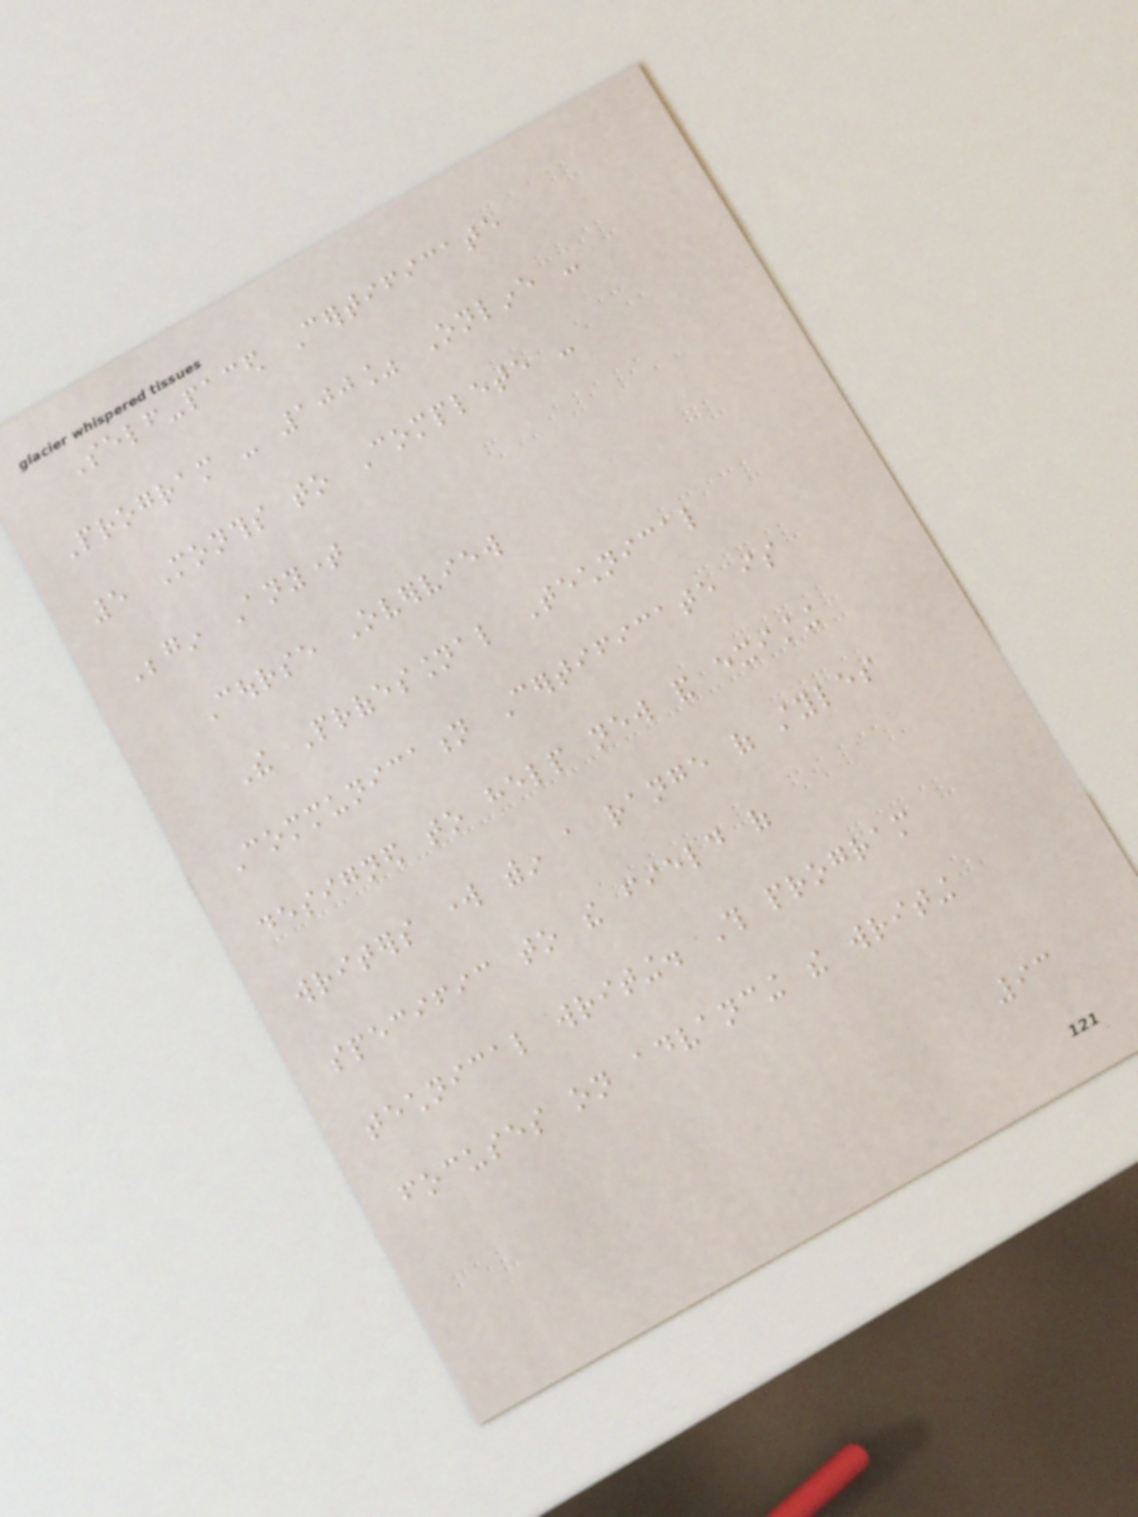Self-paced Certificate
Program - 100% Online -
5 Months to Complete -
Begin Anytime
Course Overview
The Professional Technical
Communication Certificate is
designed to help new and existing
writers work within a range of styles
specific to the field of
technical writing. This program
focuses on advancing the writing
93
